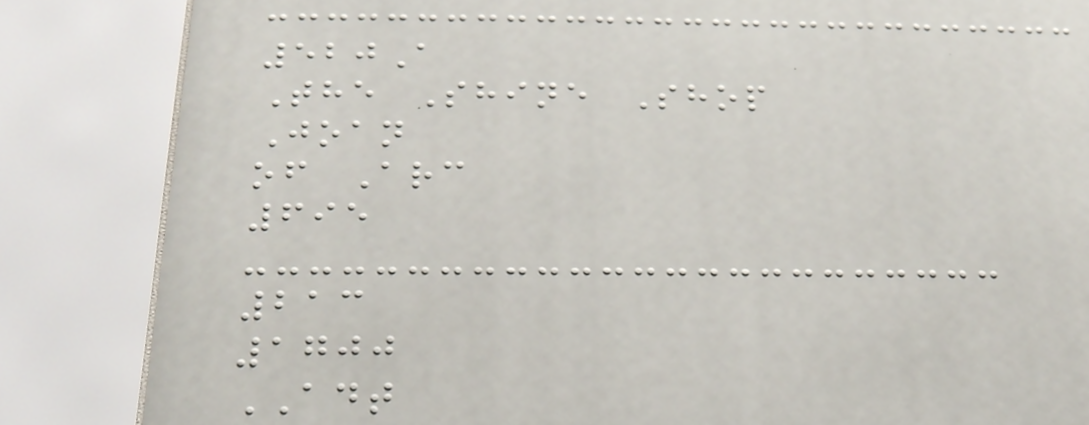520A
The Shine Shop
Joan
of Arc
695
213
1700
ADT
